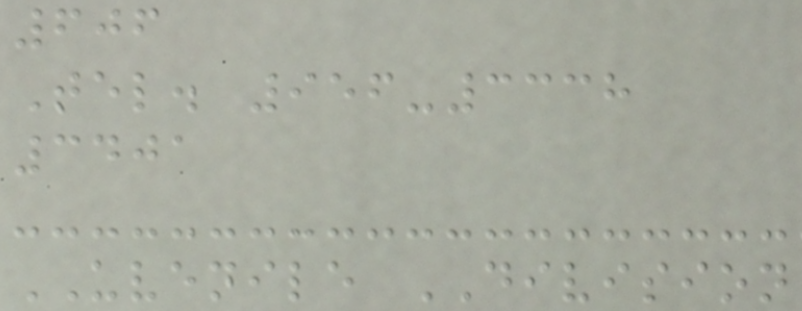606
Tel. 956-3338
3401
UVENILE DIVISION
